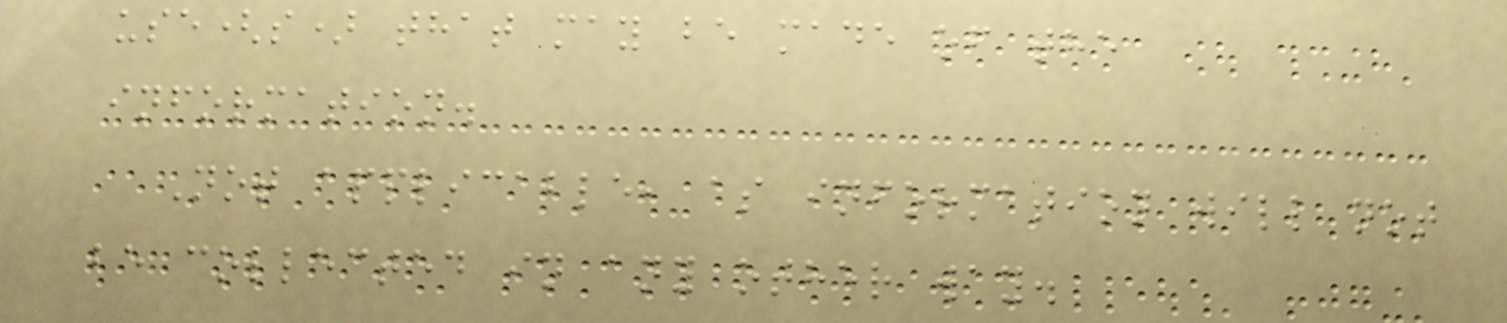use(s) that may be made of the
information.
Not applicable, as information will not
be collected in any other way.
